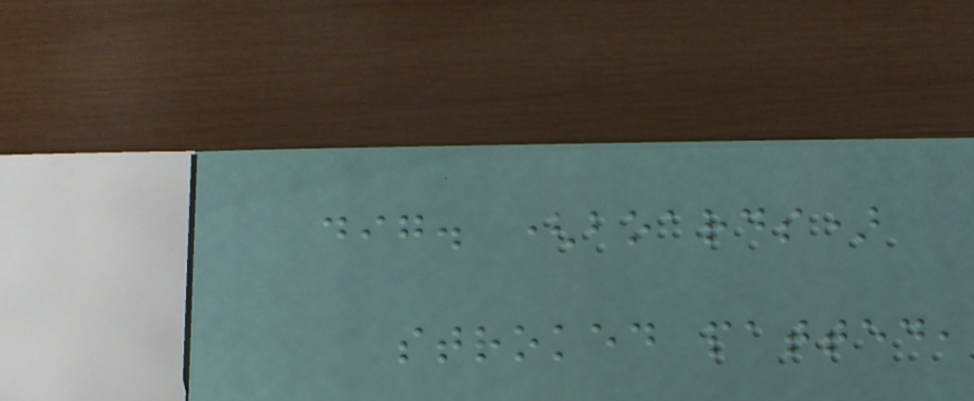dig. (boards)
stroked patted,
